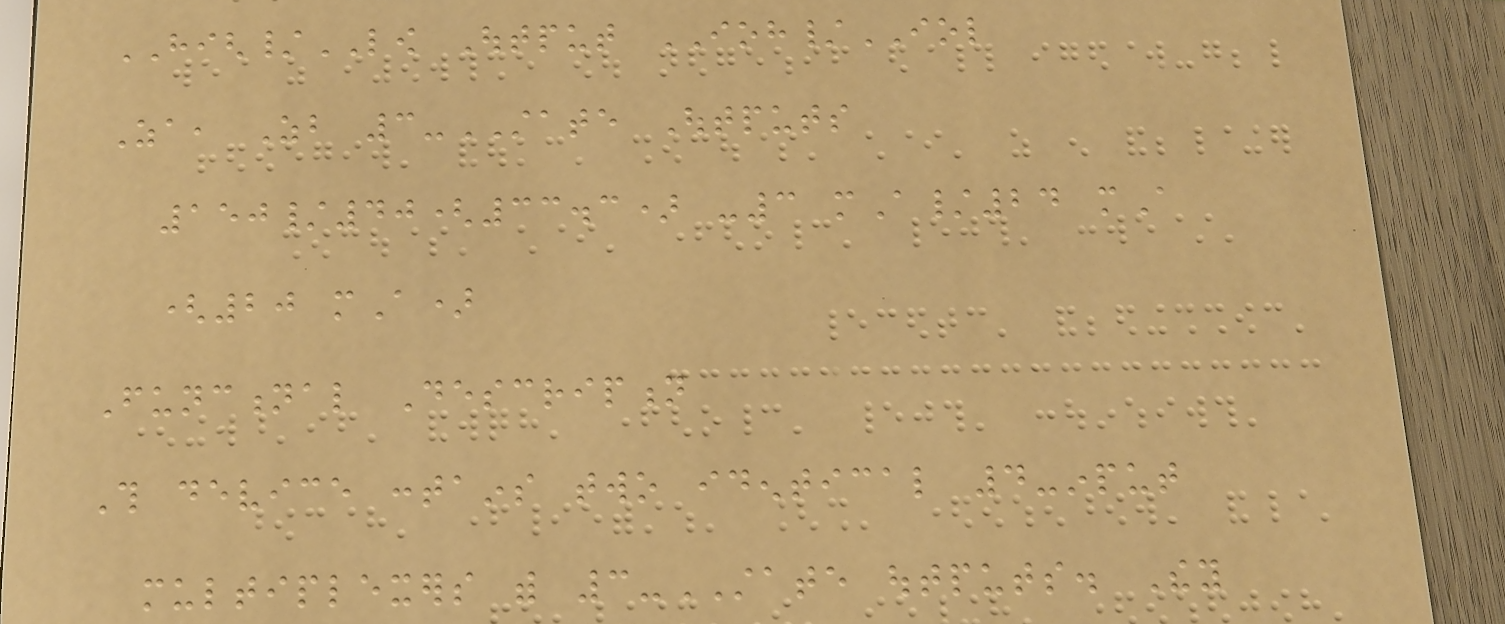HIGH/LOW Output IOH/IOL
Za, Zb 3-STATE Outputs
150/40(33.3) -3 mA/24 mA
(20 mA)
Functional Description
This device contains two identical 4-input
multiplexers with 3-STATE outputs. They
